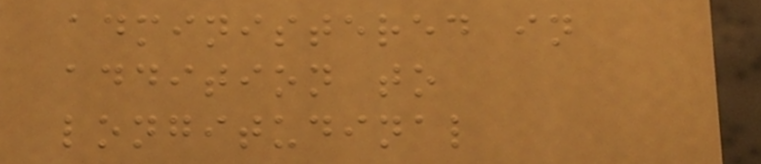administered in
addition to
longitudinal
